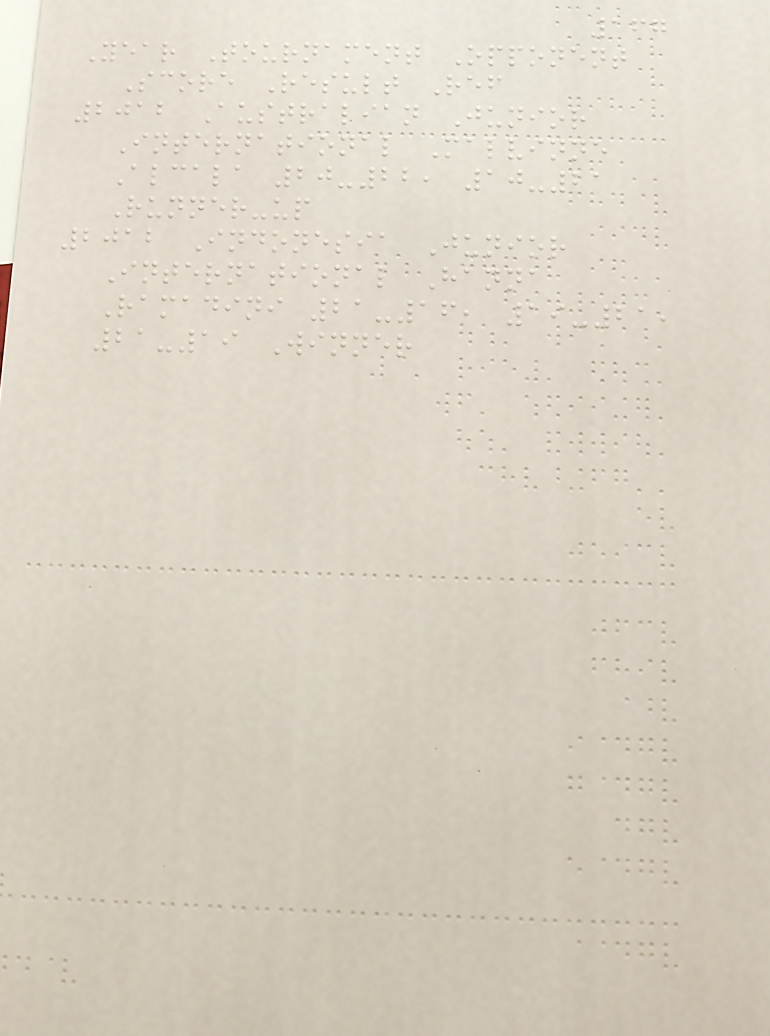167
Year Tournament Opponent
Score Result Ref
2012 Australian Junior
International Malvinne
Alcala 20-22, 10-21
Runner-up
2012 Indonesia Junior
International Hanna
Ramadini 21-16, 19-21,
21-19 Winner
